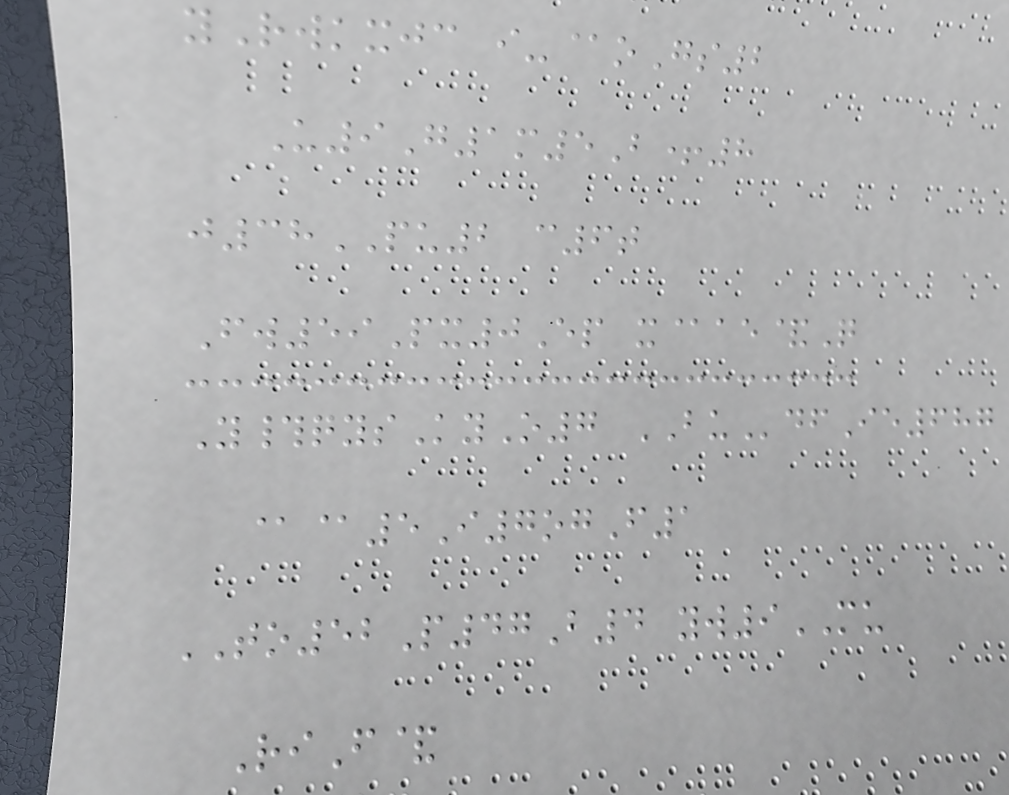yRwkxjc i-@oGs2
U9G1m5B+8
j38PU2 c6t
Fw59Px0Ep x@ae&Q
Y#qysKyO7 BUdfIe687
@@5I7ogF1
TO52P47B4 yw9MU
RiF&
